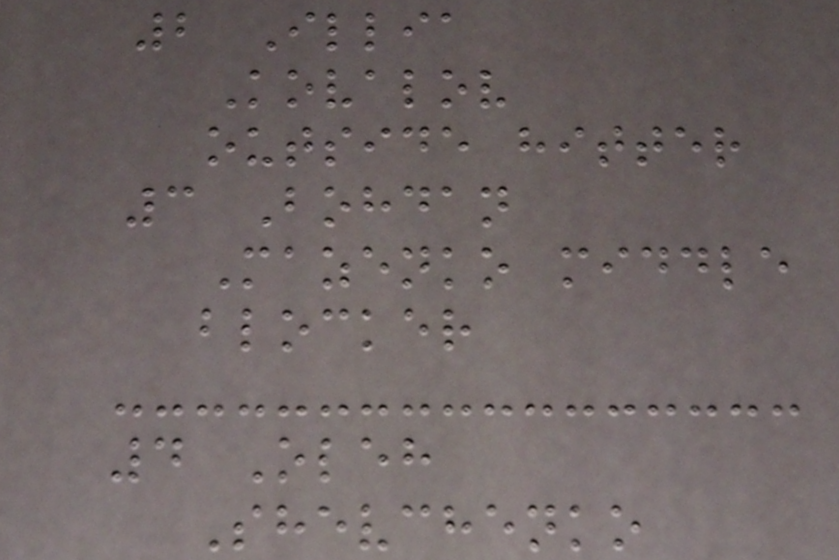2 Illia
Kovalov
outside hitter
3 Bohdan
Mazenko middle
blocker
4 Oleh
Shevchenko
